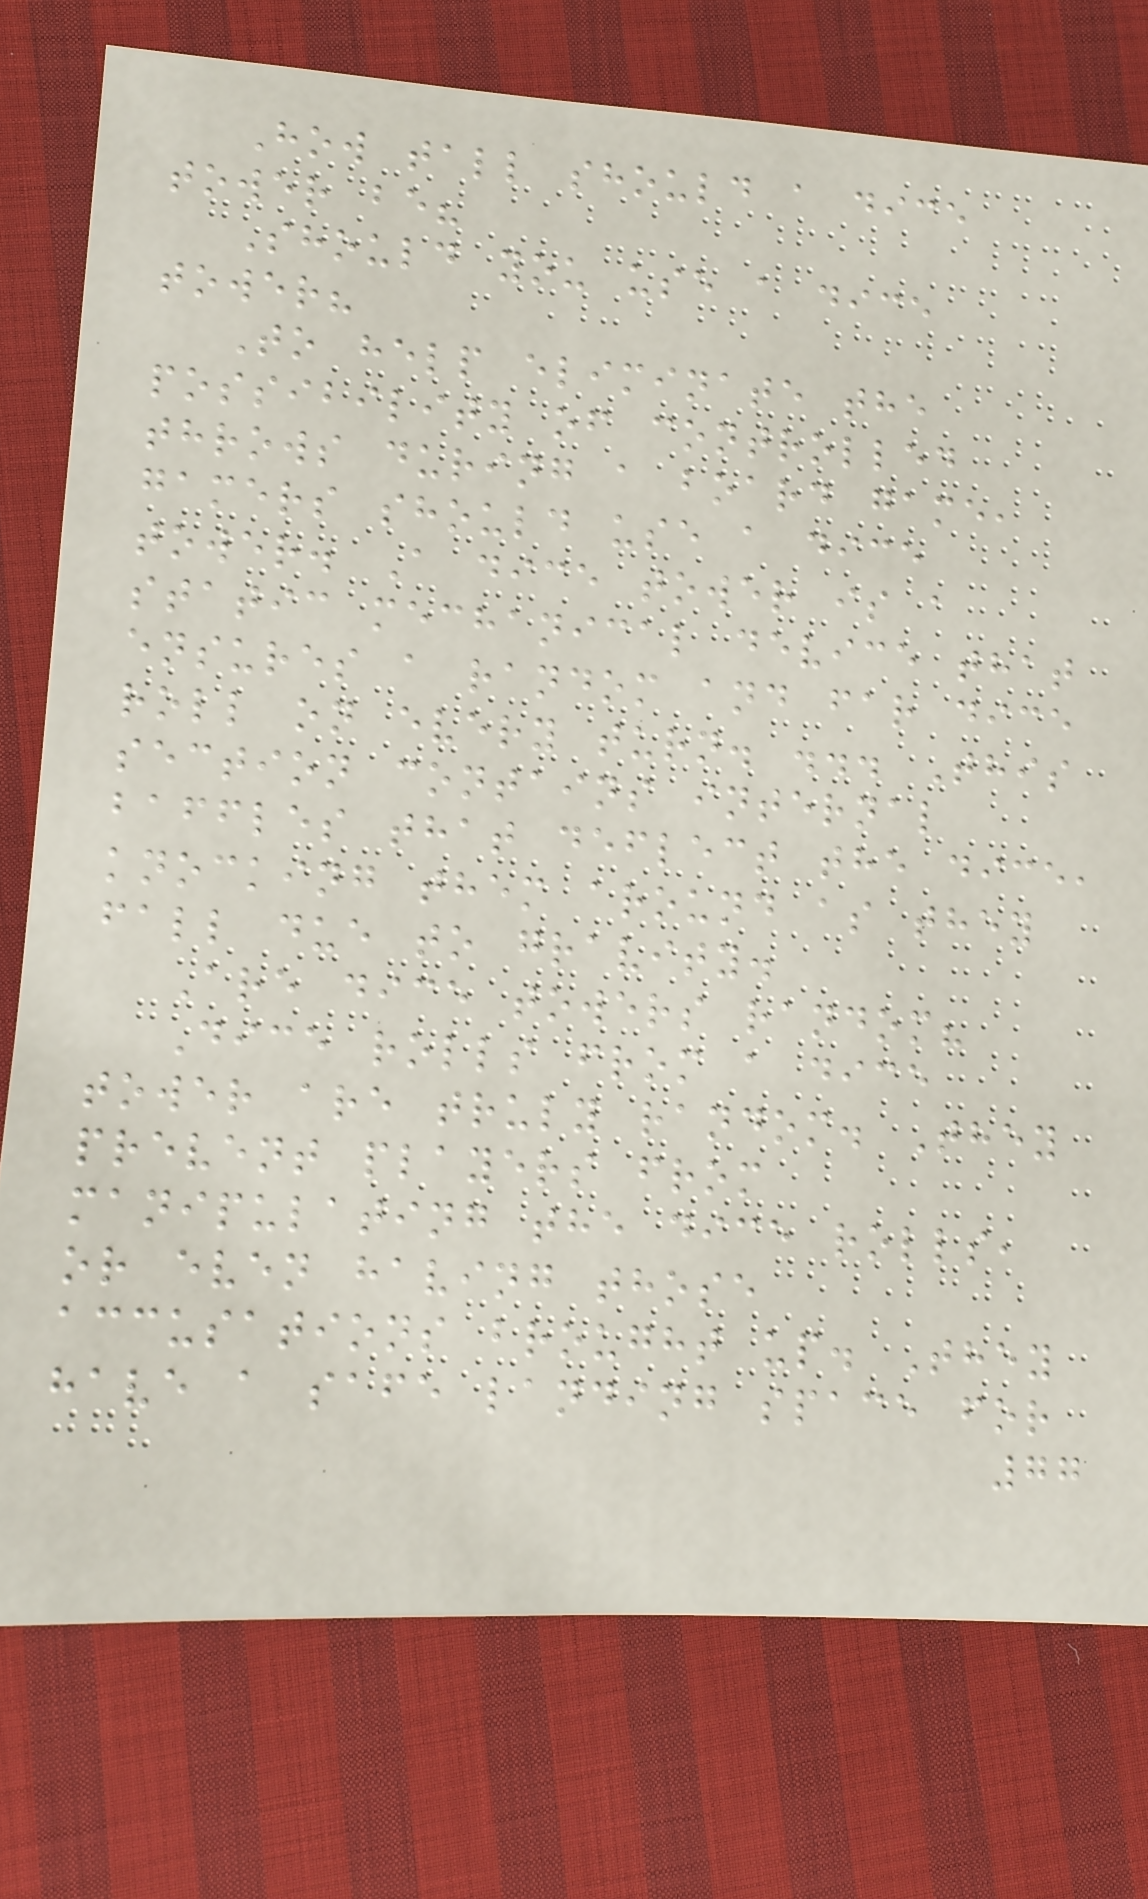How tall should a dice
tower be?
Should you use a dice
tower?
To help eliminate the
possibility of controlled
throws during a board game,
gamers should use a dice
tower. A dice tower is a
static mechanical device that
ensures a random and far dice
roll on every turn. ... This
section contains internal
baffles that deflect the dice,
knocking them around as they
fall due to gravity.
Are dice towers random?
Dice rolls from a dice
tower are truly random. They
prevent players from
manipulating the dice rolls,
or even having those
accusations brought up. They
have a safe landing space for
77
